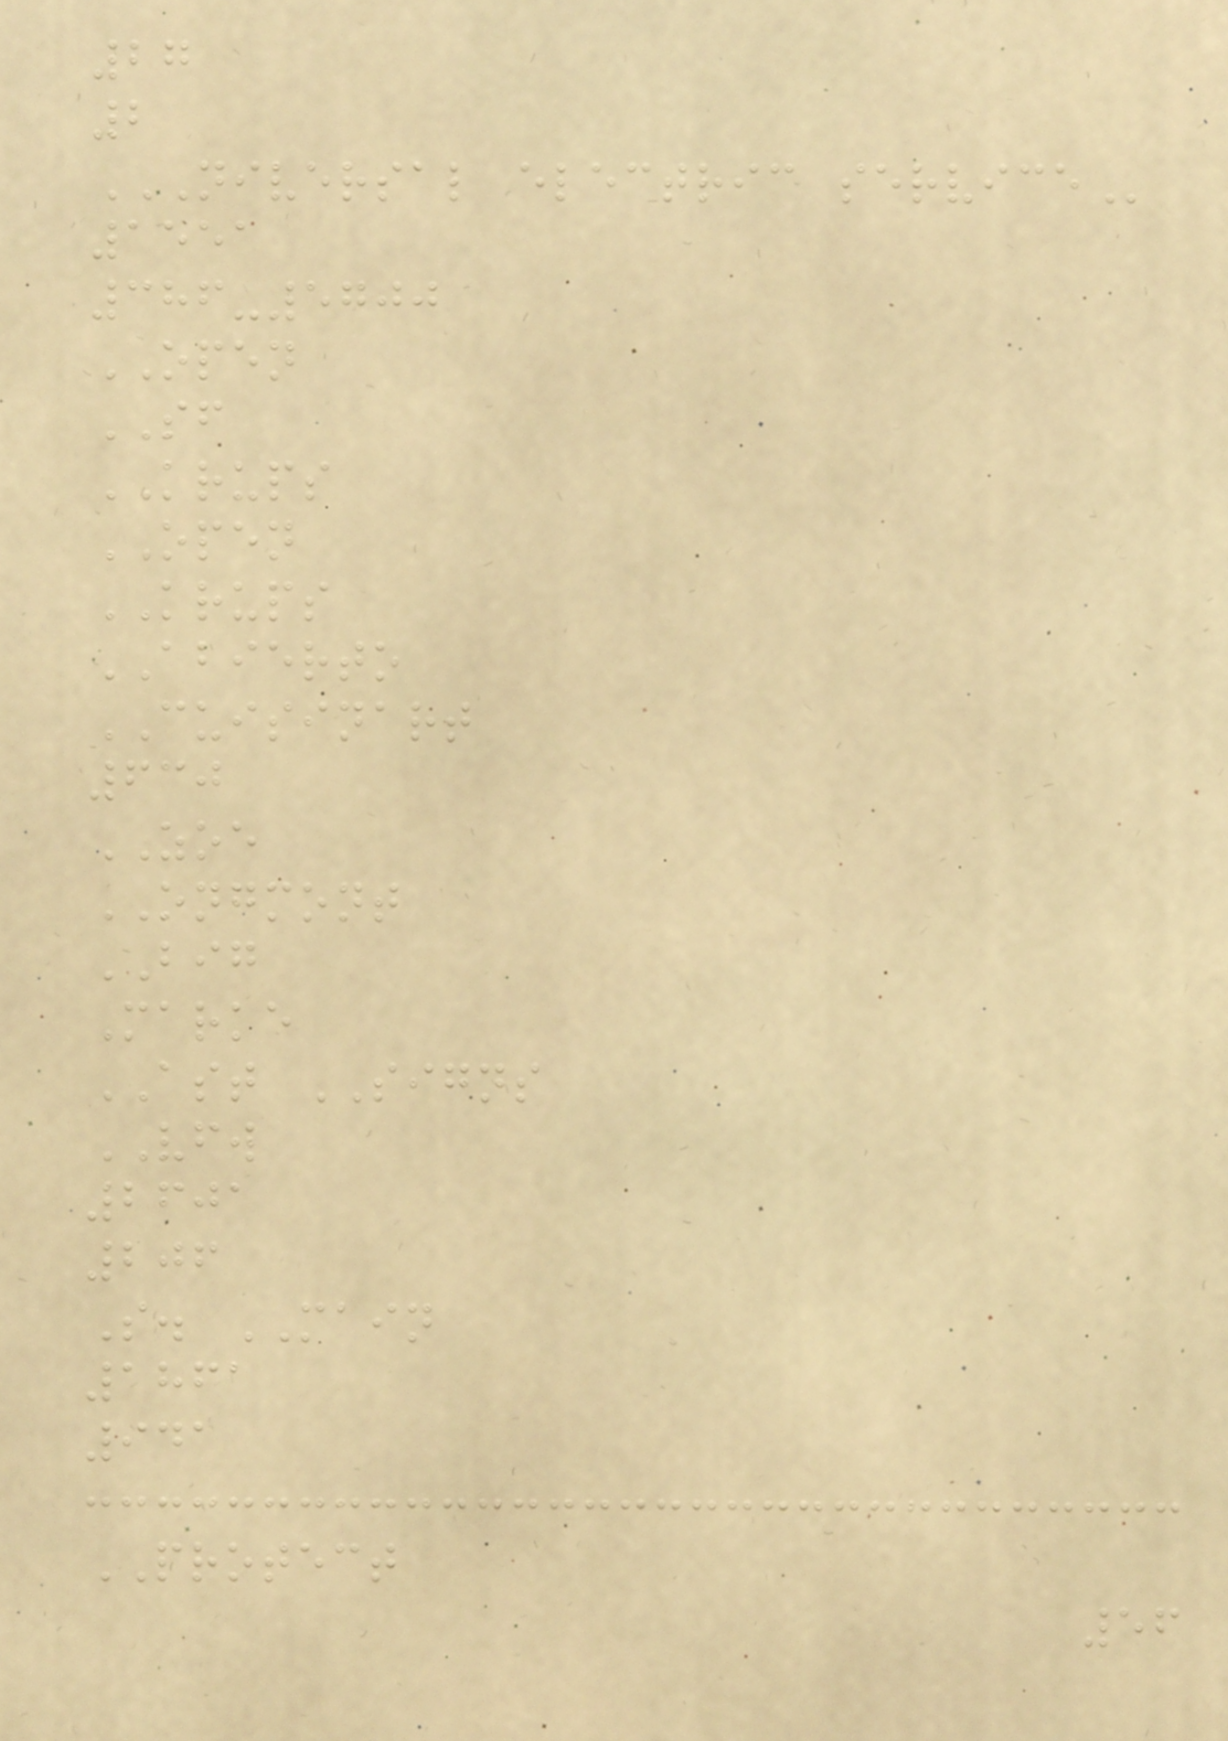27
2
NIVERSAL ELECTRIC SERVICE
1551
386-5700
OPEN
SF
KRUPS
OPEN
KRUPS
ABIERTO
CUISINART
630
ZOE
ONGMONT
BIG
Marke
AST SIGNS
VFW
2601
206
S. MAIN
1861
941
PROTECT
56
